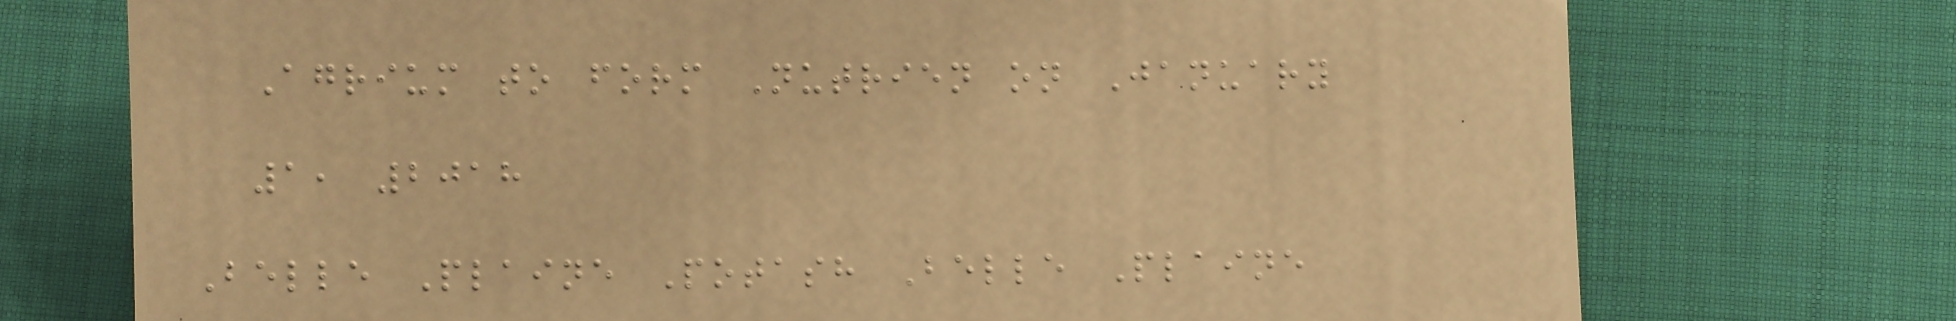Agrium to form Nutrien on January
1, 2018
Belle Plaine Potash Belle Plaine
